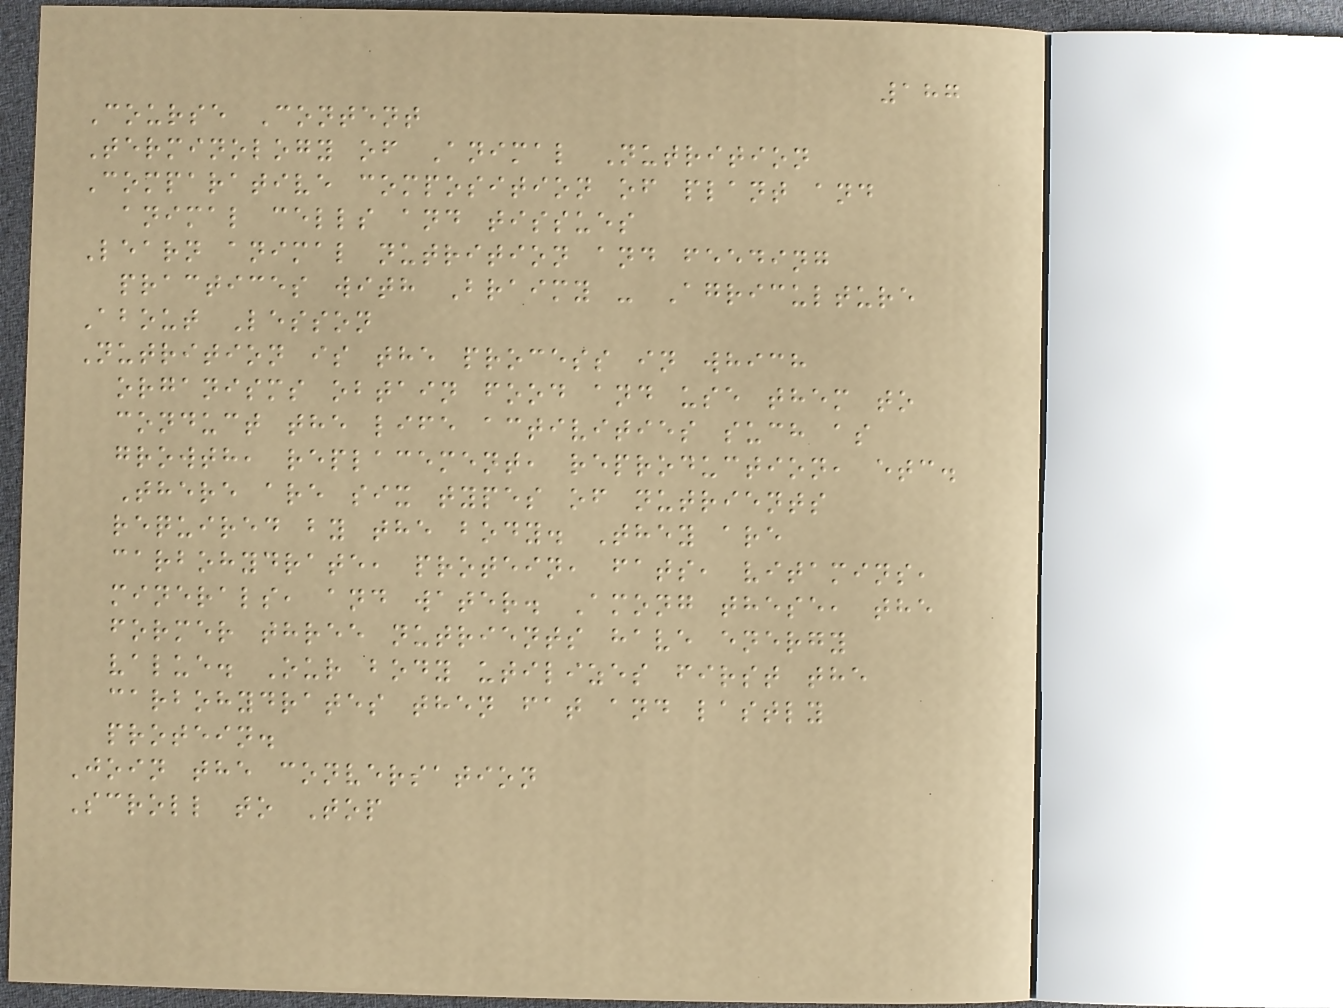187
Course Content
Terminology of Animal Nutrition
Comparative composition of plant and
animal cells and tissues
Learn animal nutrition and feeding
practices with Braimy - Agriculture
About Lesson
Nutrition is the process in which
organisms obtain food and use them to
conduct the life activities such as
growth, replacement, reproduction, etc.
There are six types of nutrients
required by the body. They are
carbohydrate, protein, fats, vitamins,
minerals, and water. Among these, the
former three nutrients have energy
value. Our body utilizes first the
carbohydrates then fat and lastly
protein.
Join the conversation
Scroll to Top
